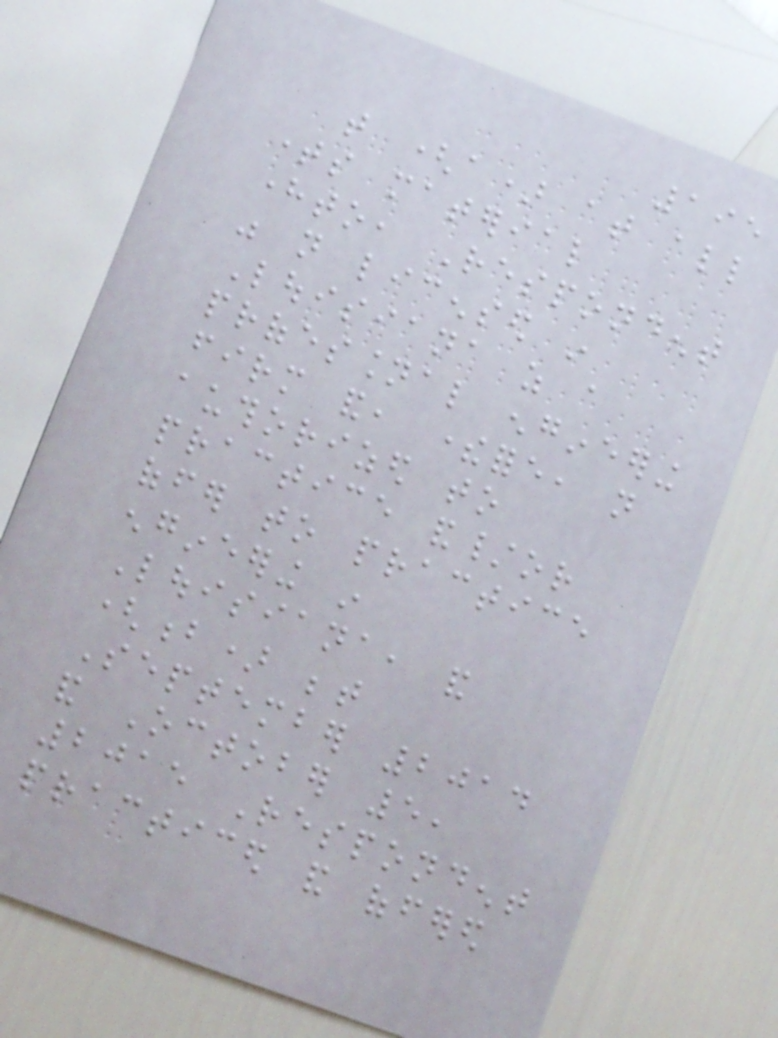195
that (a) at all
times material
hereto, Respondent
was not licensed in
Louisiana as a
professional engineering
firm and, therefore, not
authorized to
practice and/or
offer to practice
engineering in
Louisiana, and
(b) between
September 2014
and October 5,
2015 Respondent
practiced and offered
